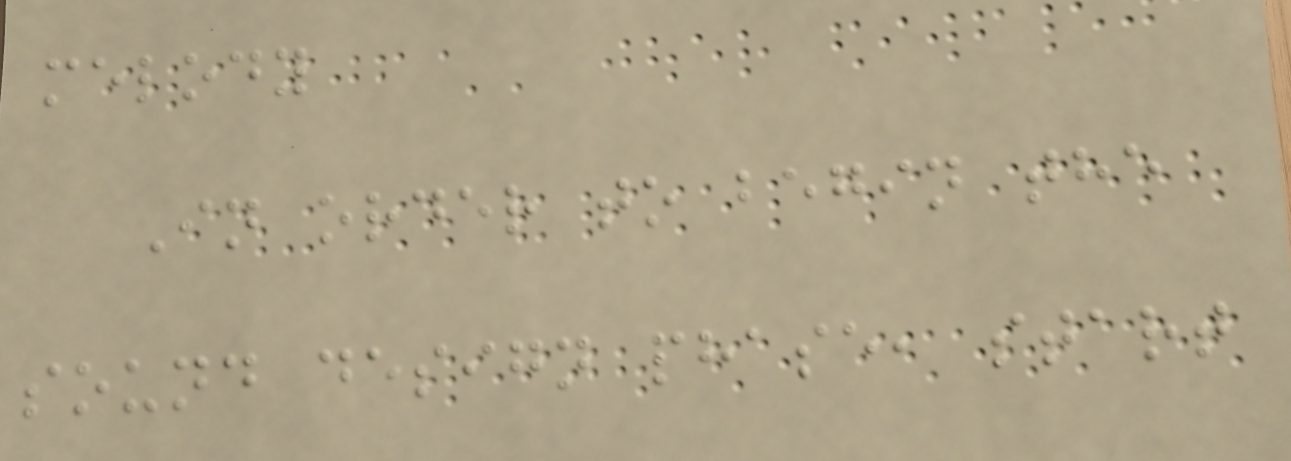melody
In order to begin the
sound design phase, start
